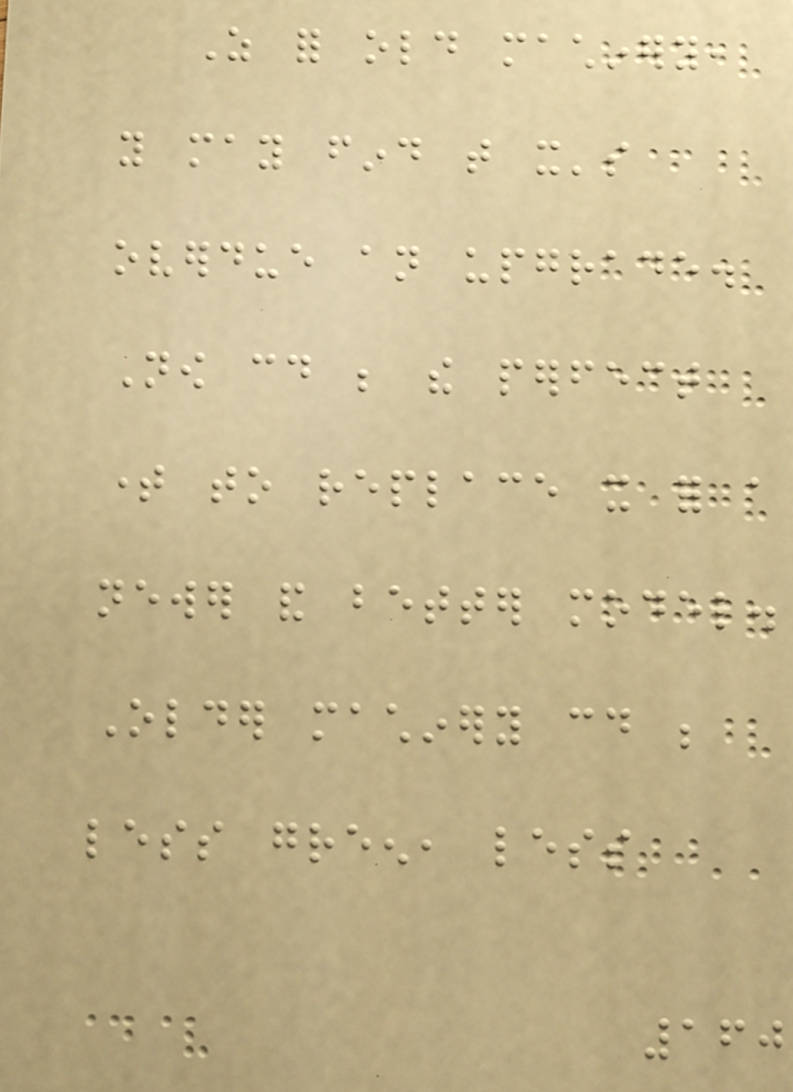As for old machinery,
you may find that it's
overdue an upgrade.
Now could be the perfect
time to replace it for a
newer and better model.
Older machinery could be
less green, less
160
